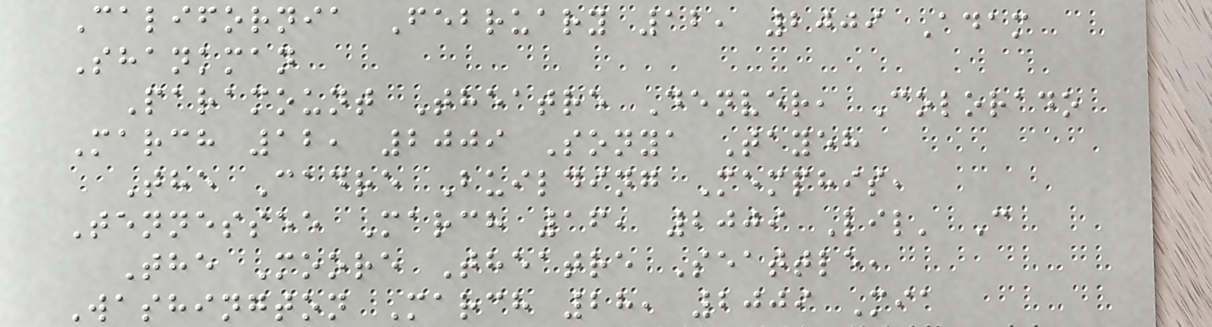California February 12, 2009 Adam
Shankman
Paramount Theatre Denver, Colorado
March 12, 2009 Sonya Tayeh
The Cadre Building Memphis,
Tennessee March 16, 2009 Lil' C
The Moore Theatre Seattle,
Washington March 28, 2009 Mia
